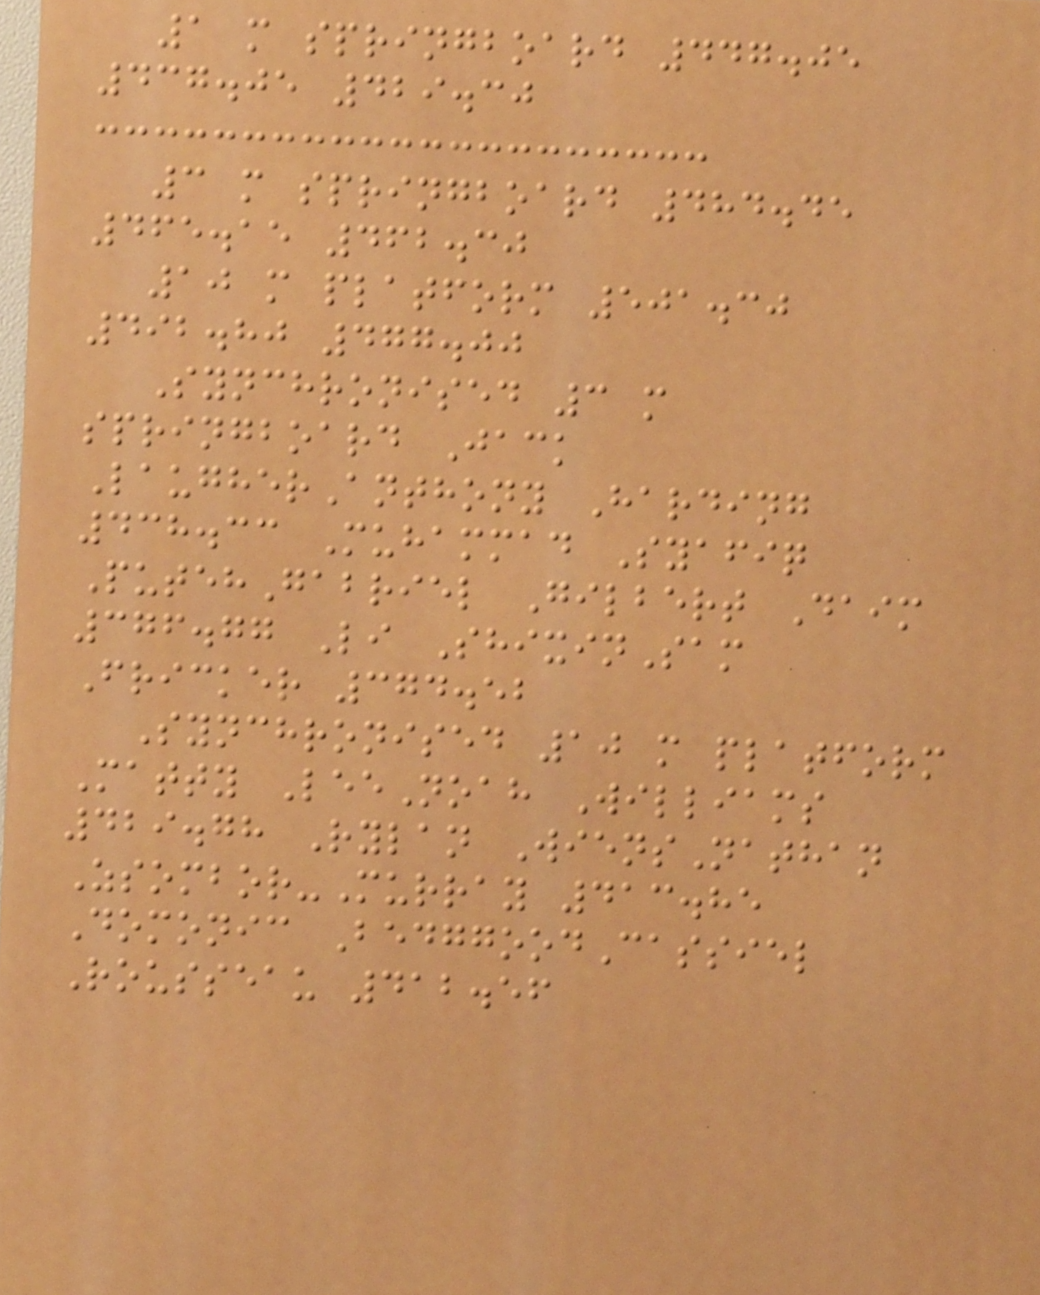1 m springboard 447.05
437.05 429.30
3 m springboard 484.45
465.15 462.30
10 m platform 501.30
492.80 477.00
Synchronised 3 m
springboard Jack
LaugherAnthony Harding
438.33 Muhammad Syafiq
PutehGabriel Gilbert Daim
376.77 Li ShixinSam
Fricker 374.52
Synchronised 10 m platform
Matty LeeNoah Williams
429.78 Rylan WiensNathan
Zsombor-Murray 413.85
Domonic BedggoodCassiel
Rousseau 412.56
